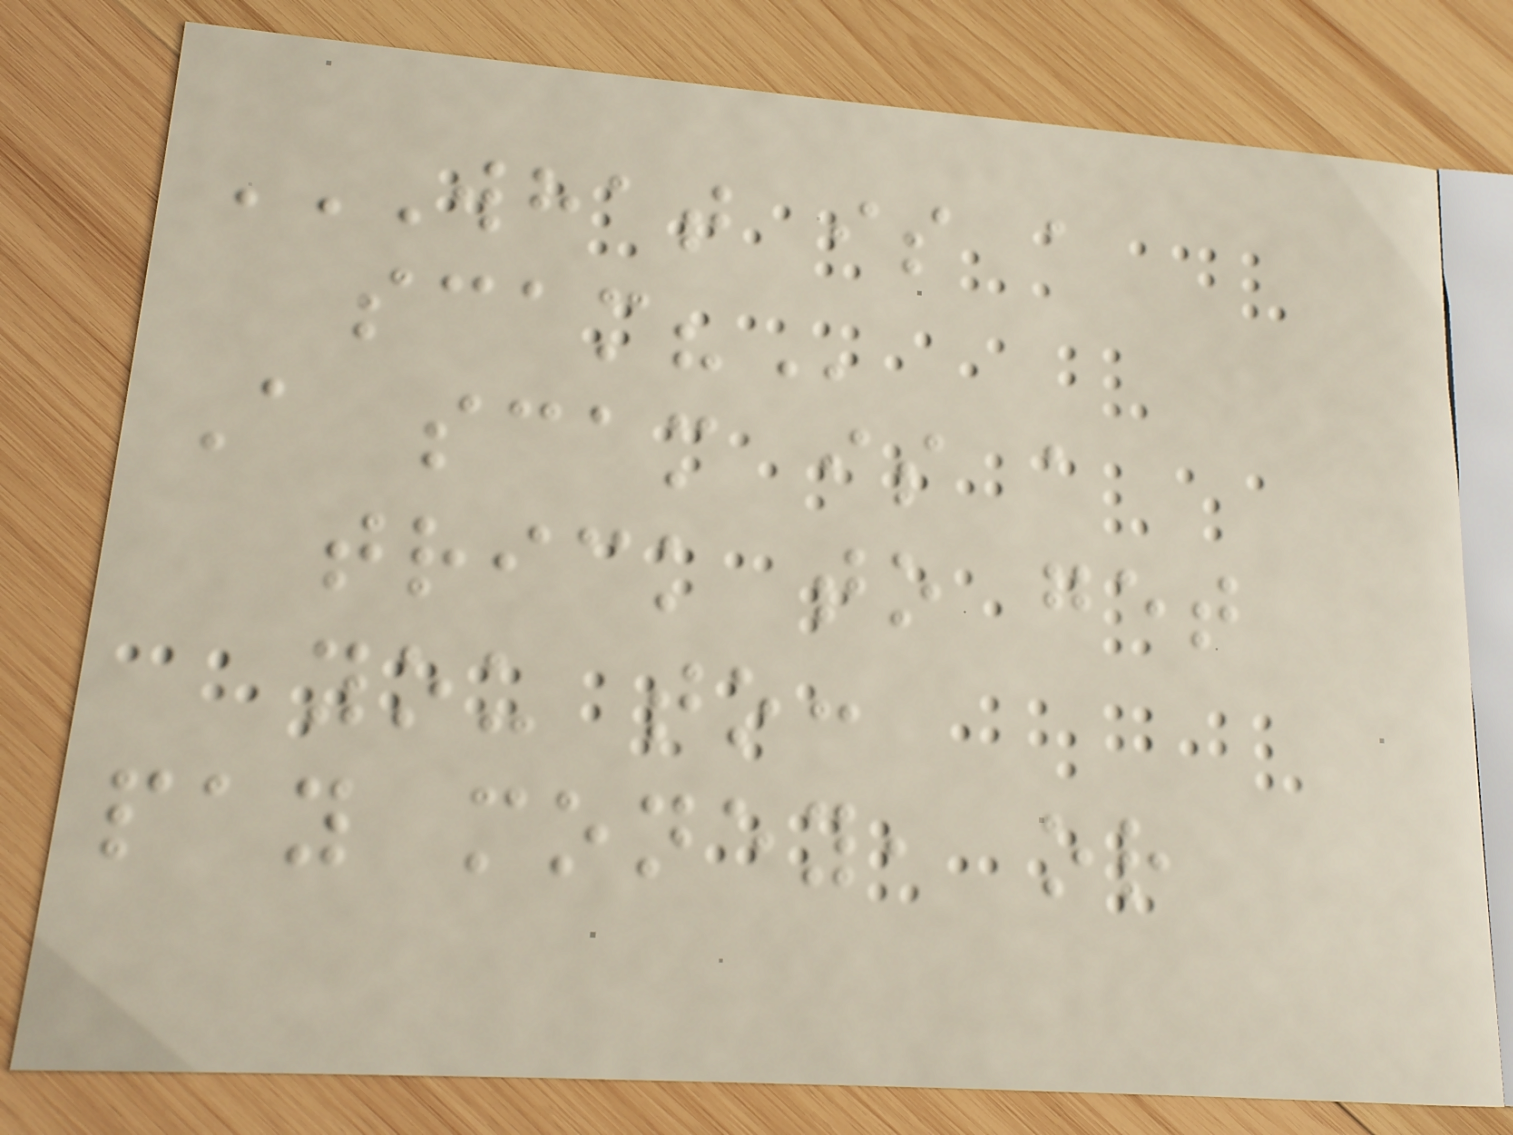WHAT IS A
SCAM?
A scam is a
trick to get
you to:
pay money, or
